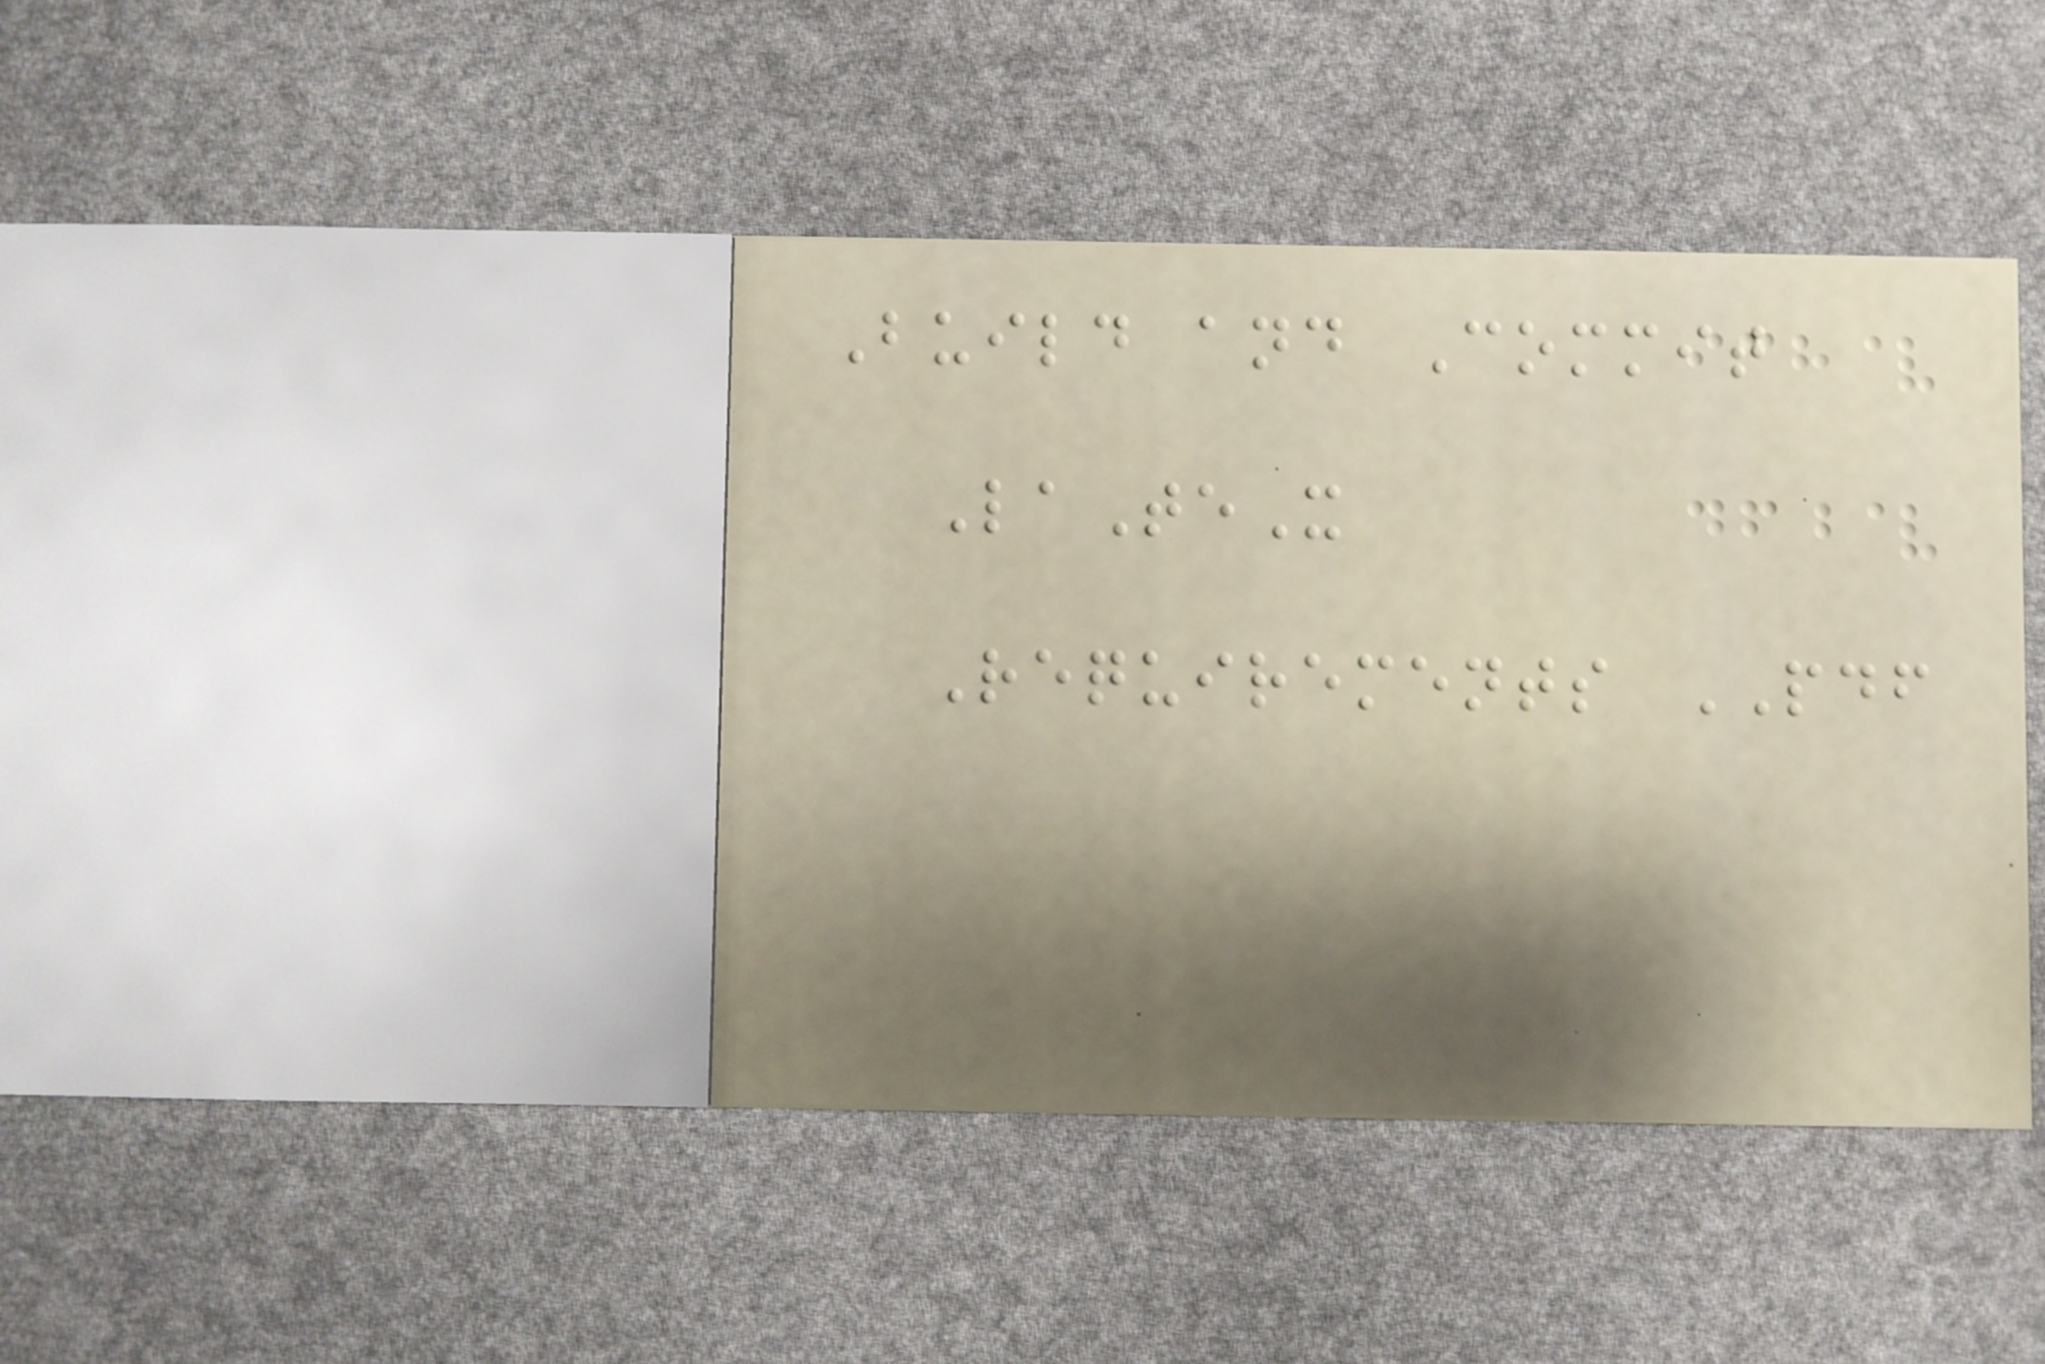Build and Commit
LaTeX
Requirements PDF
